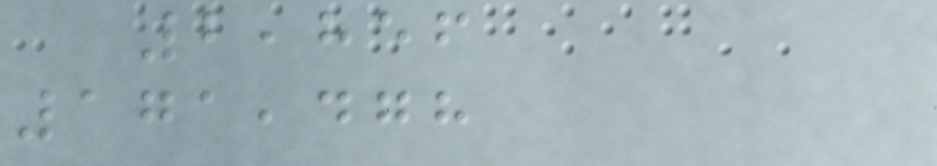2,856
171,478
